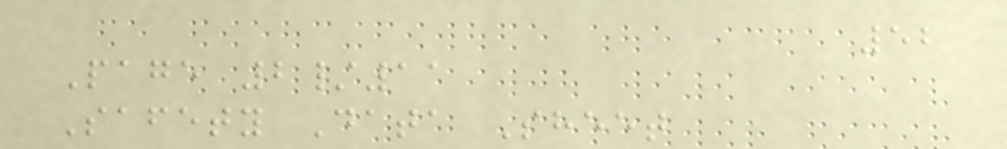52
Page 2/11
Safety Data Sheet
